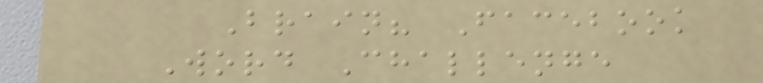Brain? Facebook
Word Challenge
